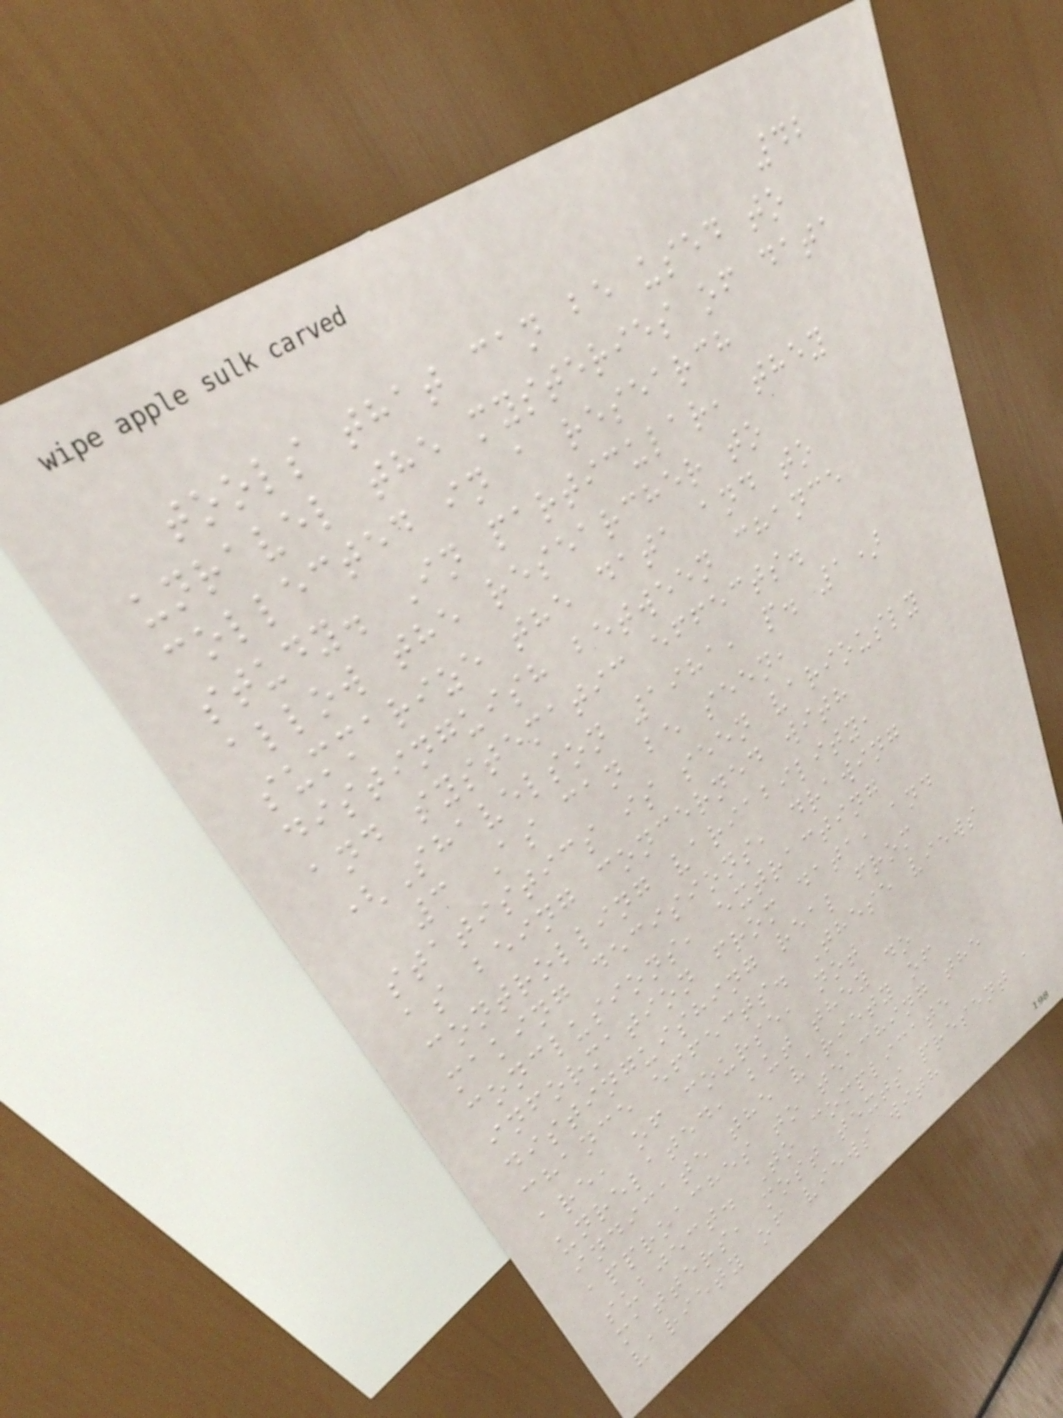42
tools that can be used to
unravel the mysteries of data
collected in a research
study. In particular, they
allow the researcher to
summarize the data and to
distinguish between chance
and systematic effects.
(Shavelson 1981, p. 1)
3 As can be seen,
statistics is seen variously
as being concerned with
controlling variability,
making decisions, drawing
conclusions, extracting
information from data, and
distinguishing real from
chance effects. These views
are, of course, not
unrelated, but they do
indicate the variety of
approaches to teaching the
subject. To complicate
matters, most texts present a
variety of views with
